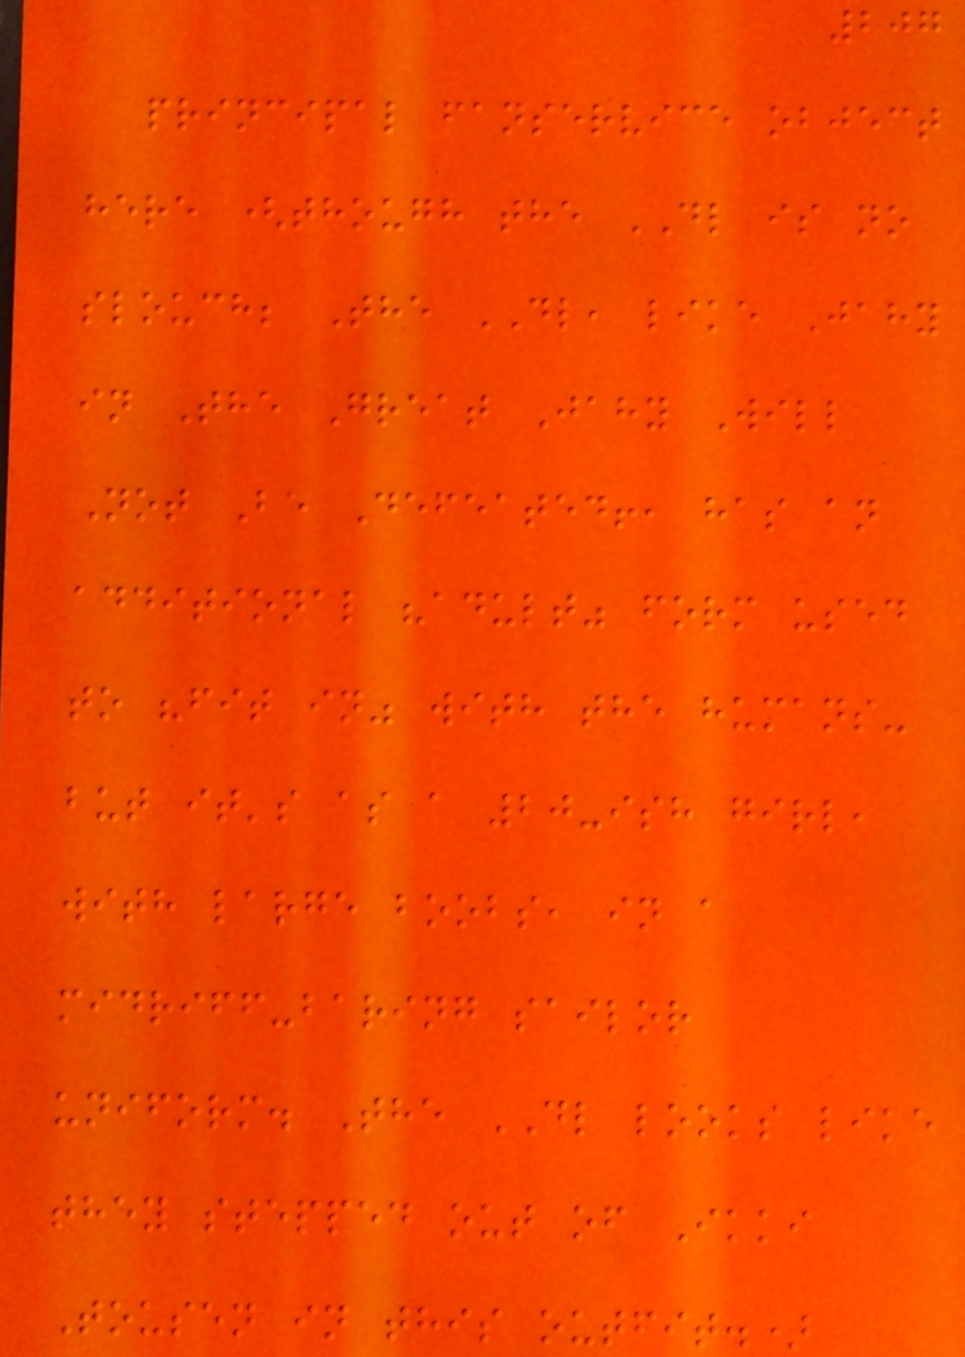207
principal fanservice object
here (though the DL is no
slouch; The DL, like Jahy
in The Great Jahy Will
Not Be Defeated!, has an
additional "adult" form used
to "fit in" with the humans-
but it's as a 20-ish girl,
with large boobs, in a
midriff-baring sailor
uniform. The DL looks like
they stepped out of Ikki
Tousen in this outfit.)
